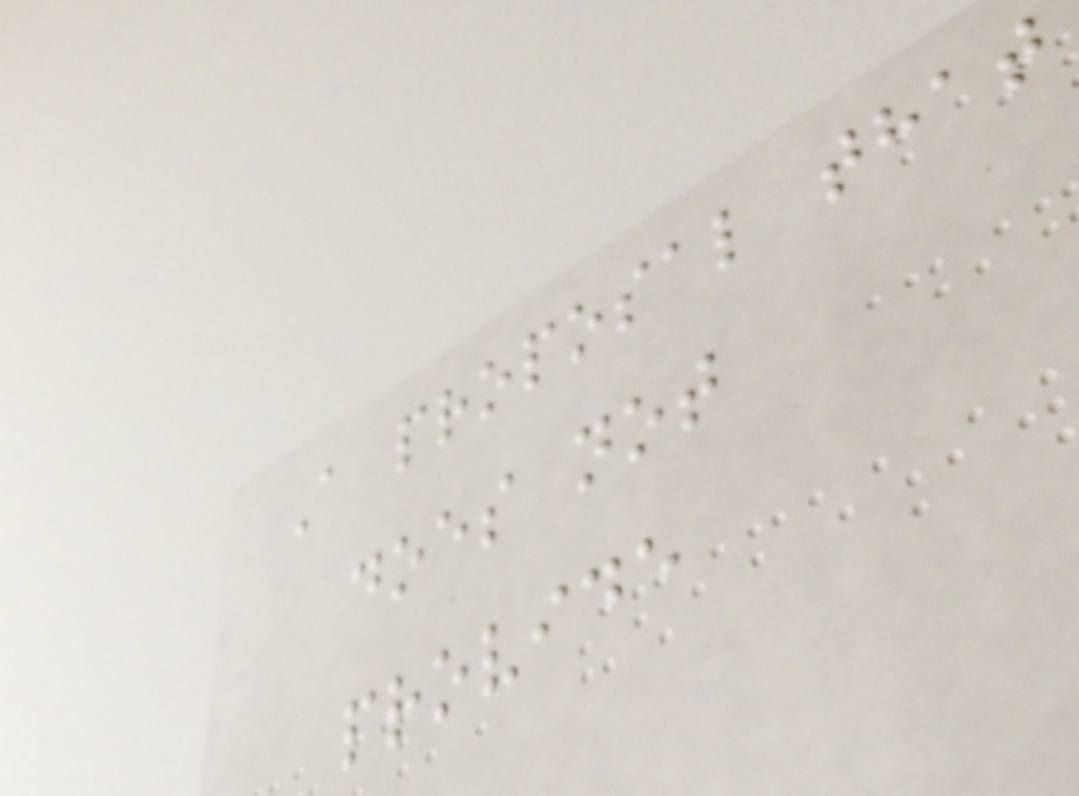A proposal that
does not
provide
